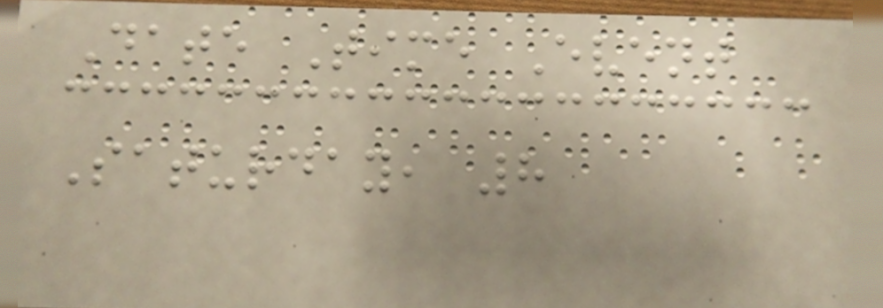Date Time Event
Saturday, 8
